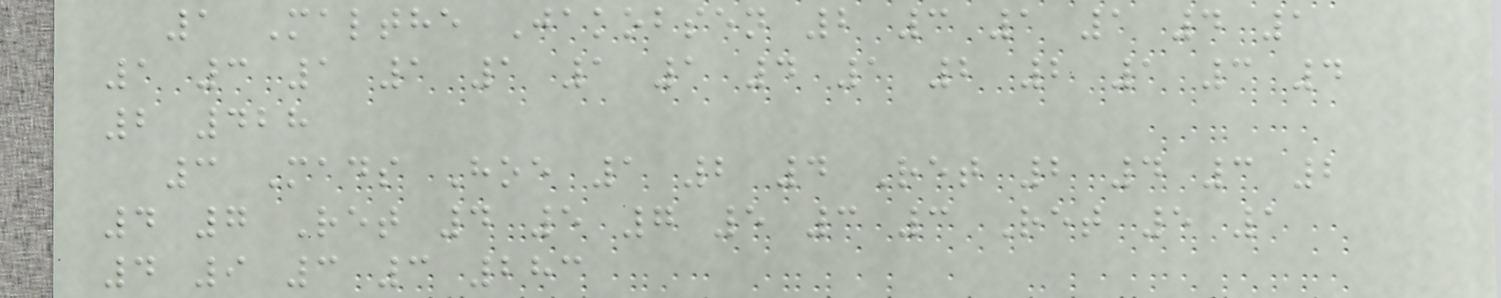1 Malthe Jakobsen 2 3 1 1 4 1
1 3 1 1 1 1 1 4 1 2 2 1 3 4
2 428
3 Mads Hoe 1 2 4 Ret 2 4 3 2
4 7 Ret 4 5 7 5 3 3 Ret 5 1
4 9 3 3 283
